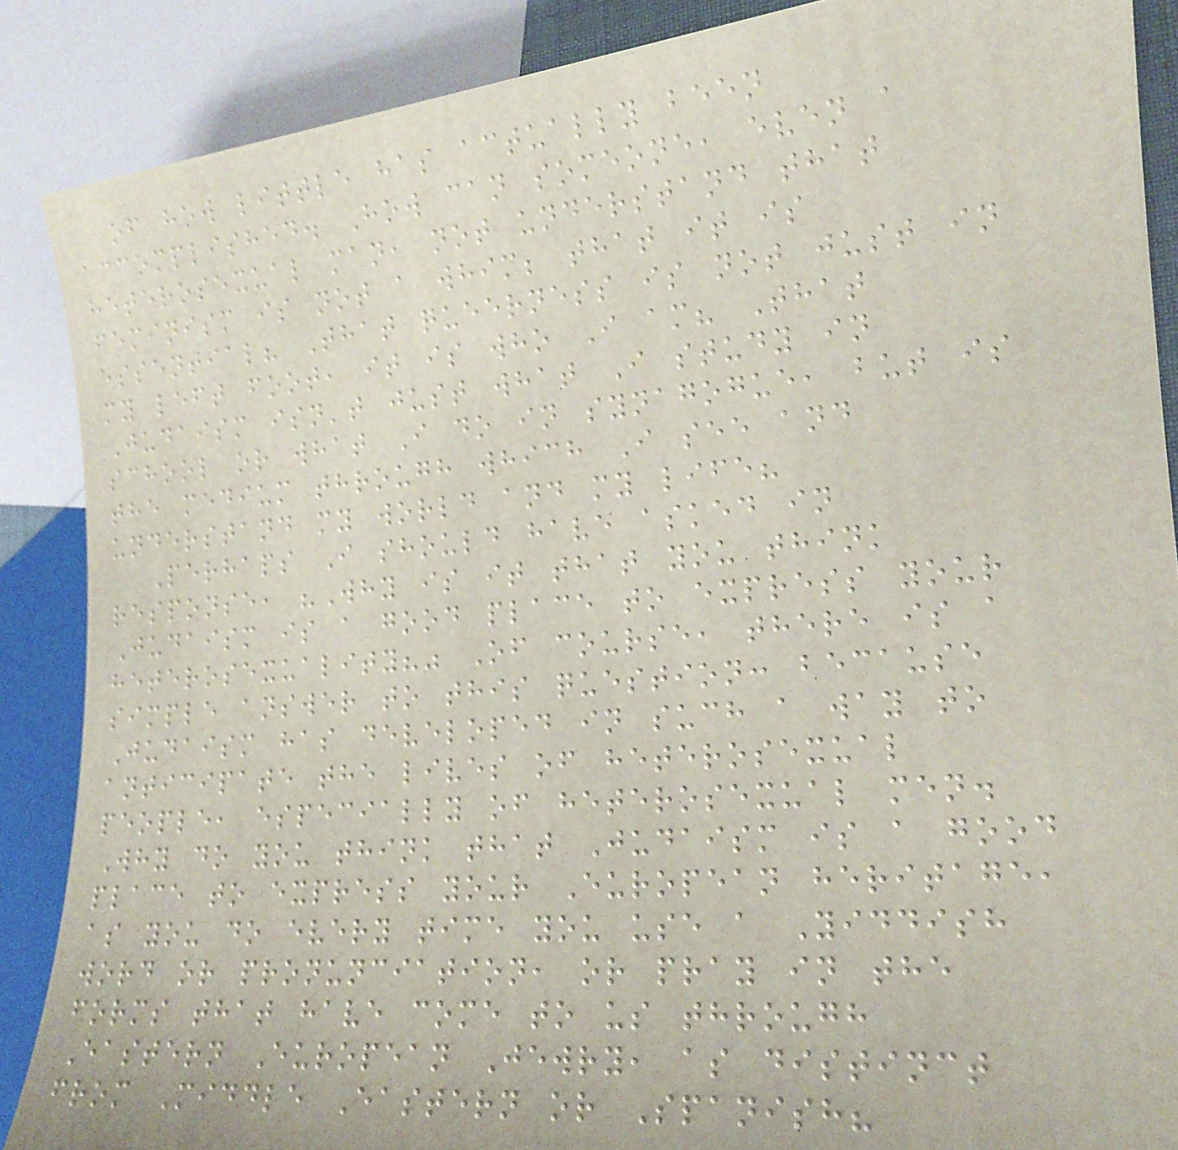of how little has actually been
accomplished. How can someone, even a
heterosexual man, not understand that
feminism is not a whim; that it is
essential? That queerness is not just in
my left foot, it is who I am? That
Judaism isn't just what I study in
school or what I do in synagogue, but is
the medium through which I see and
understand my world and my life?
Perhaps I should have asked in
response, "Why is it that you think
Judaism is a good place to express your
heterosexuality?" Of course, there is a
simple answer to this question: because
Judaism has developed in such a way to
anticipate the lives of heterosexual
people, especially of heterosexual men.
Why do you think that Judaism is a good
place to express your European heritage,
as you do every time you use a Yiddish
word or pronunciation, or pray in the
forms that have come to us through
Eastern European Jewry, as distinct
from Middle Eastern or Spanish?
